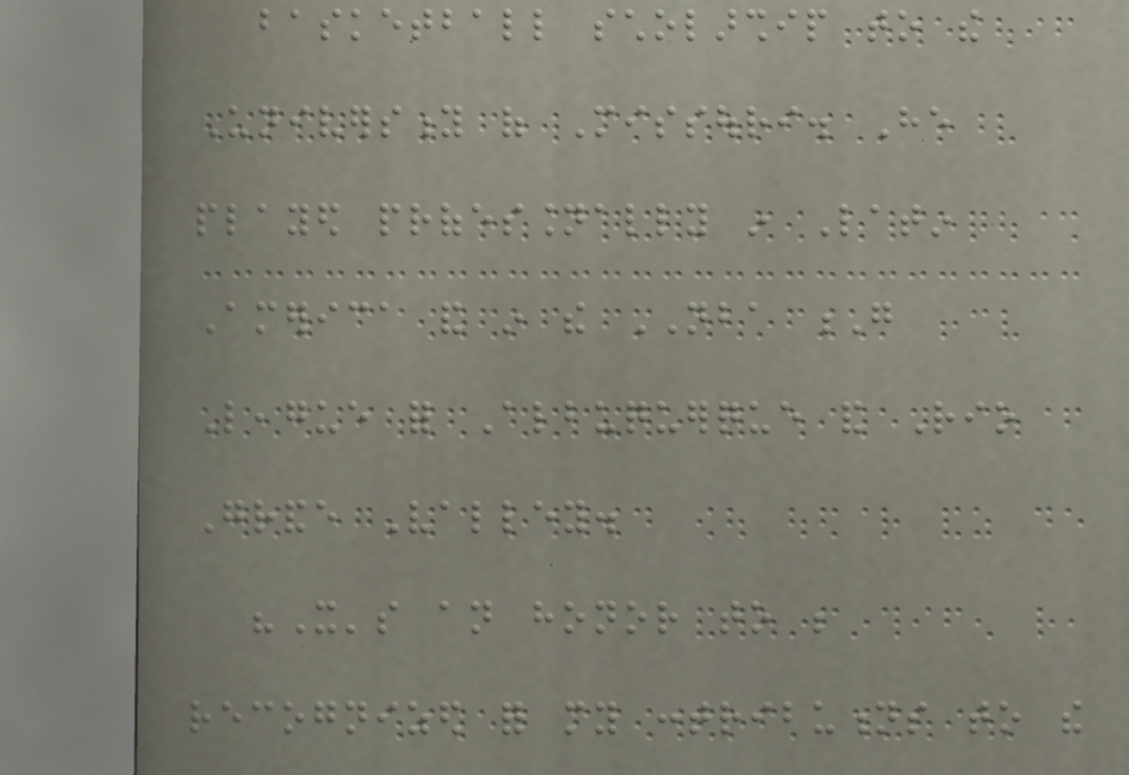basketball scholarship to the
University of Missouri. He
played professionally in Latin
America and in the NBA G
League for Albuquerque and Rio
Grande Valley.
"It's an honor to be
recognized for my contributions to the
